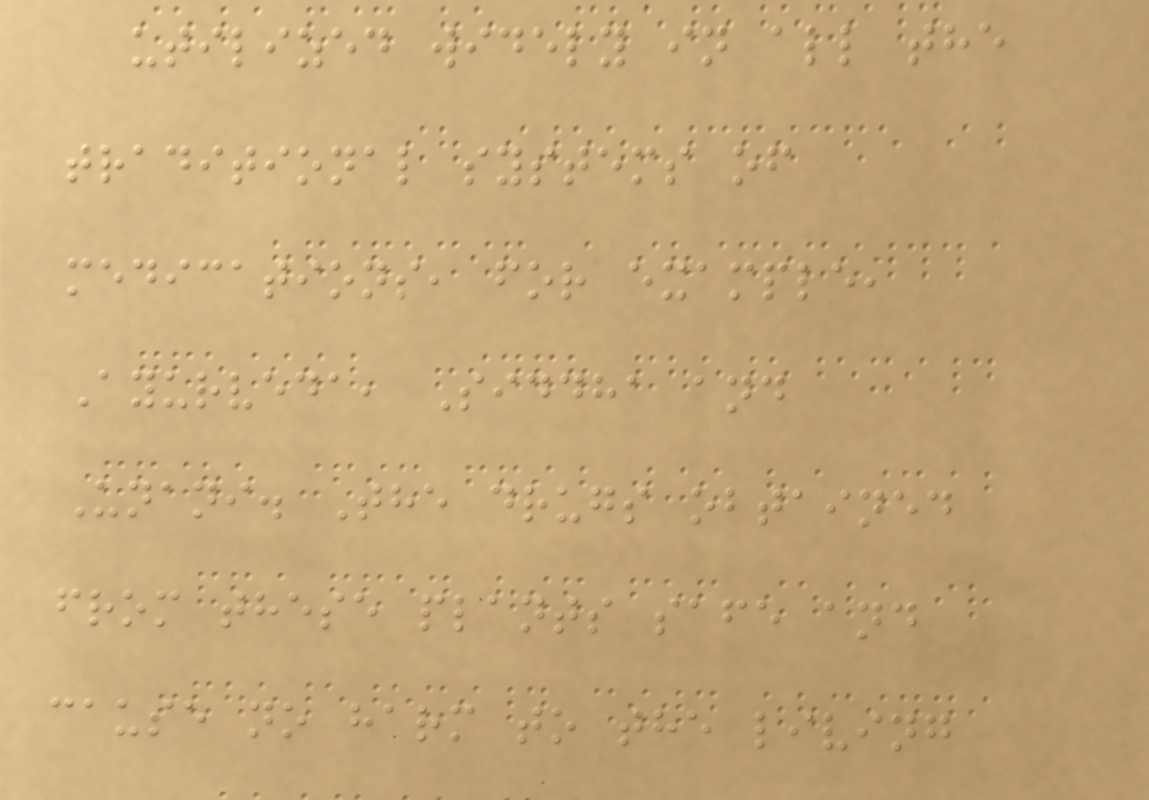utilized widely in all the
traditional systems of
medications, for example,
Ayurveda, Siddha and
Unani. The drugs obtained
from these plants safe and
cause no harm to the living
